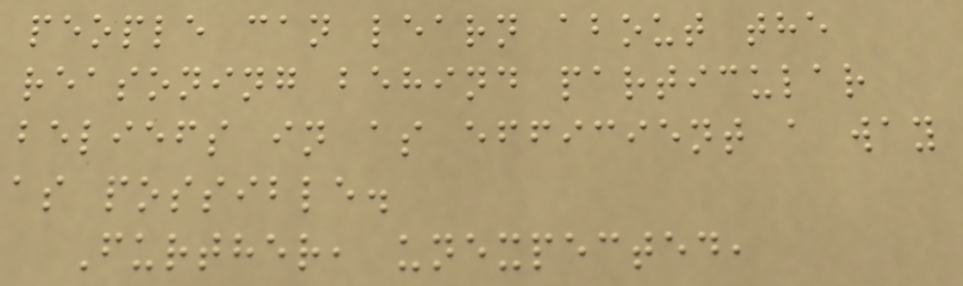people can learn about the
reasoning behind particular
beliefs in as efficient a way
as possible.
Further, unexpected,
